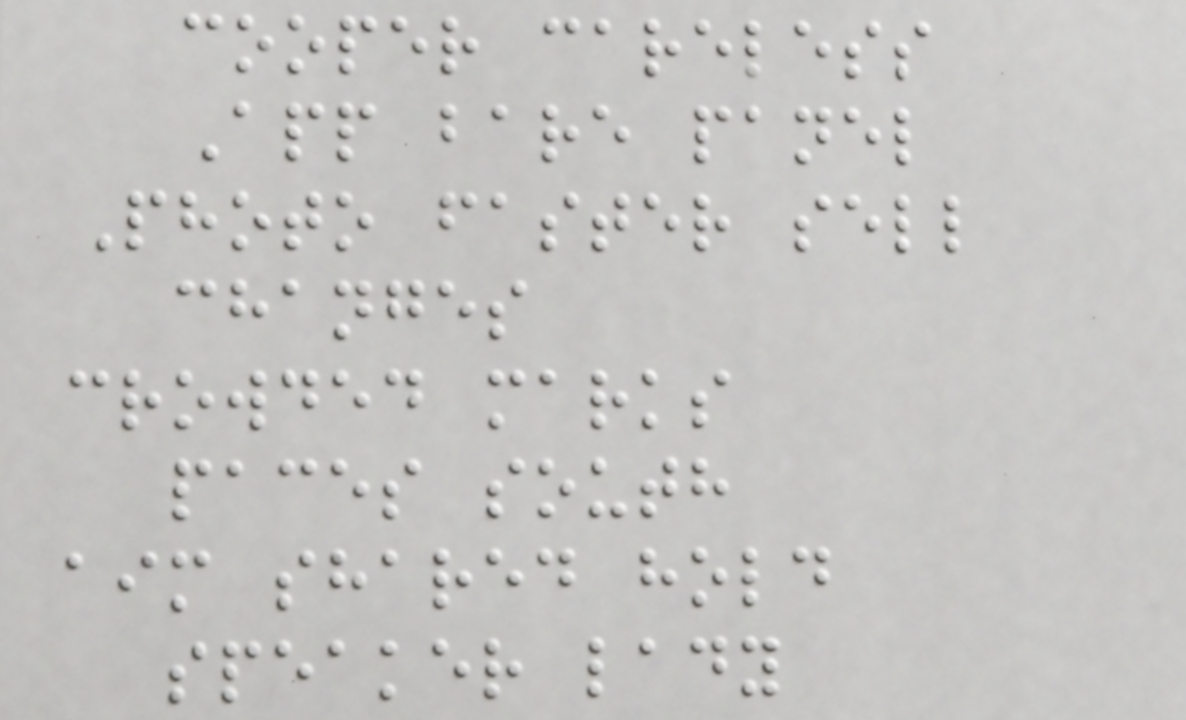cooper careless
App bare panel
Photo faster sell
changes
crowded marks
paces south
aim shared hold
speaker lady
